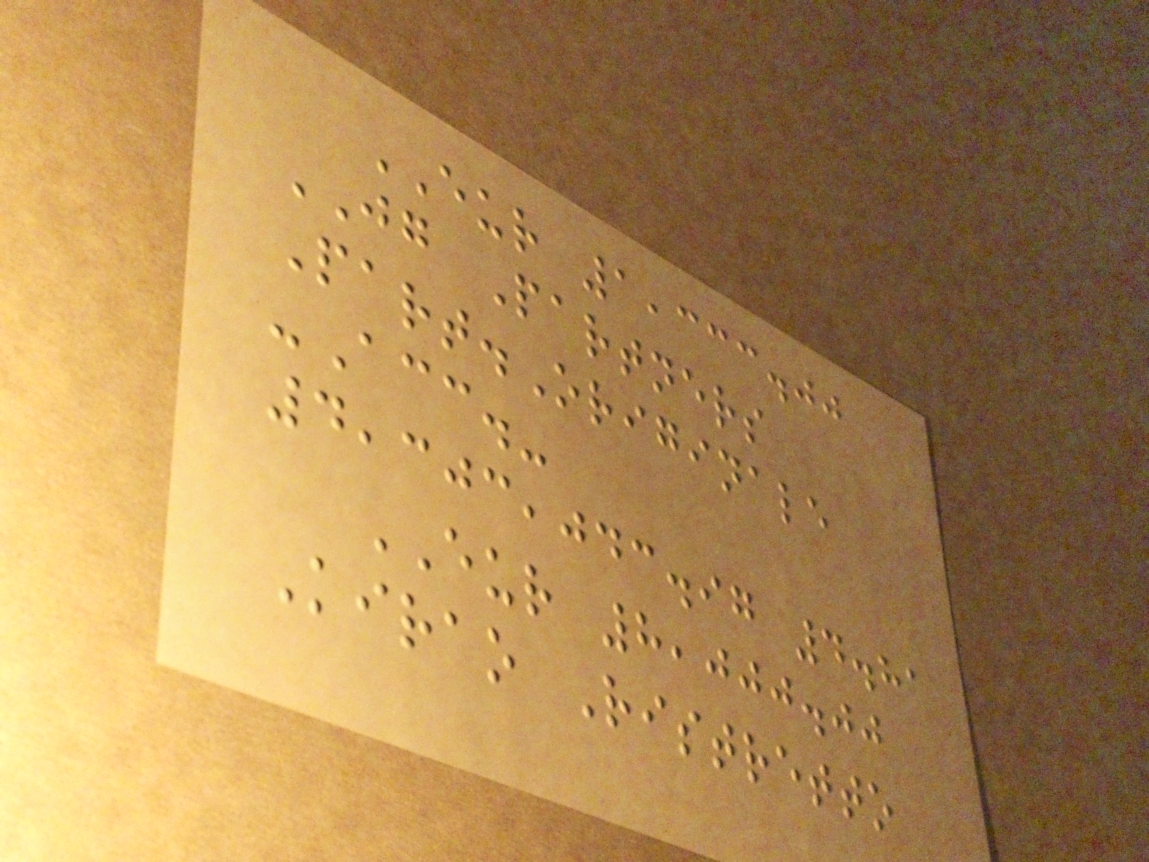EUR 1,333.00
JG Partners
Part.Originale
-Acc.-
4,303,043.97 4.81
EUR 8,000.00
Kirao Ristretto
